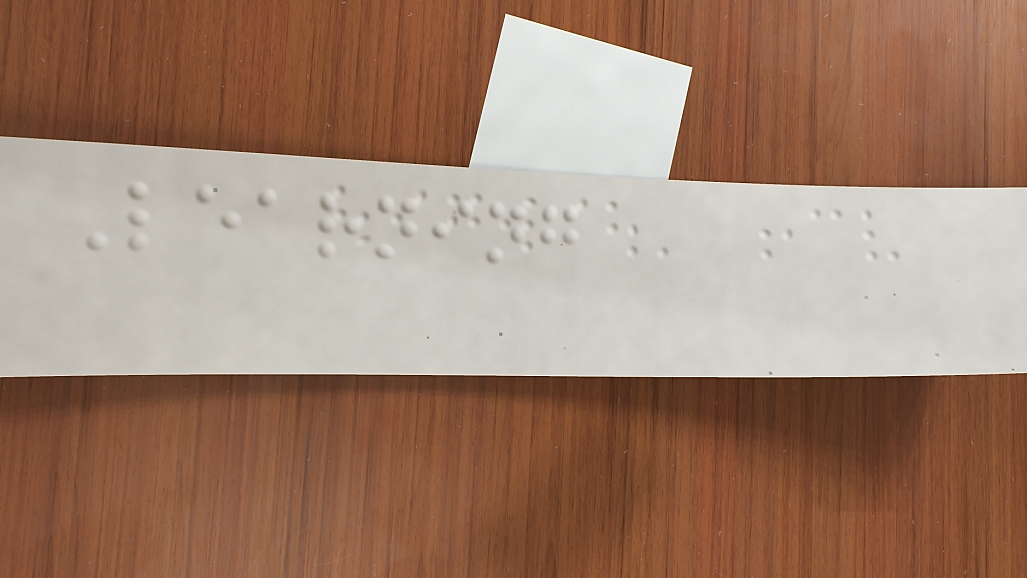Learning
